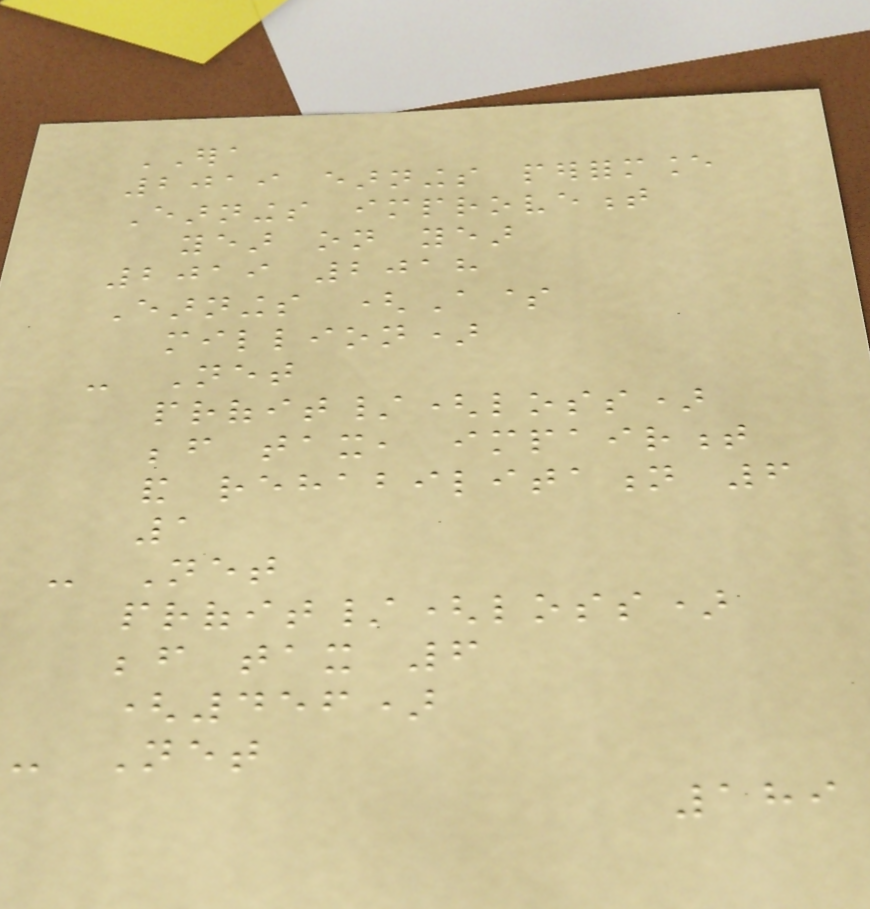ERA
2019 earnings performance
Earnings improvement
year on year
2019 2018
Earnings (A$
million)
- Net
profit/(loss)
before tax, impairment
and rehabilitation 6
1
- Net
profit/(loss)
before tax 6
(456)
- Net
189
